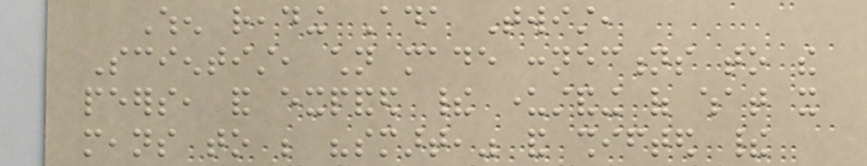When reading Ada Twist,
Scientist, children made connections to the
peers, and expanded their understanding of what it
means to be "smart," and shifted their
